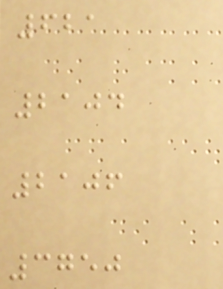621
2104
2106
3750
